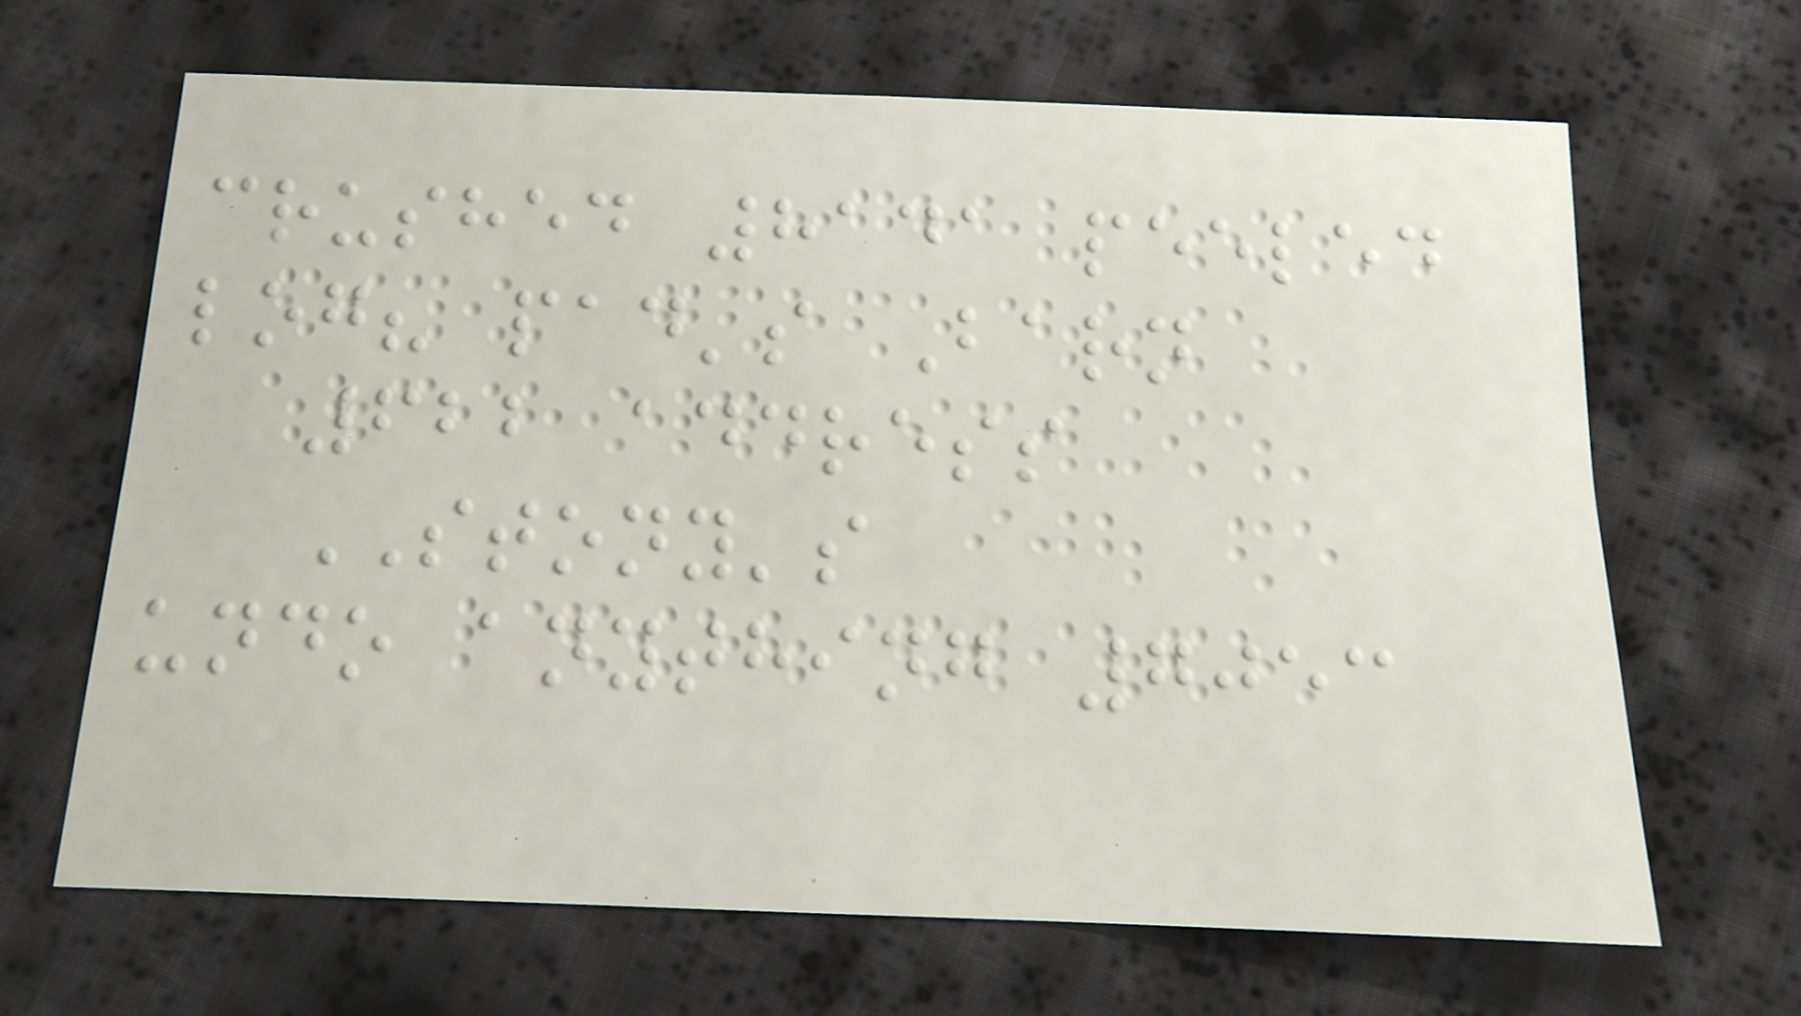crushed 8141 peeled
log? pad's Barn
622 address
STONY's
undo anything 7053
